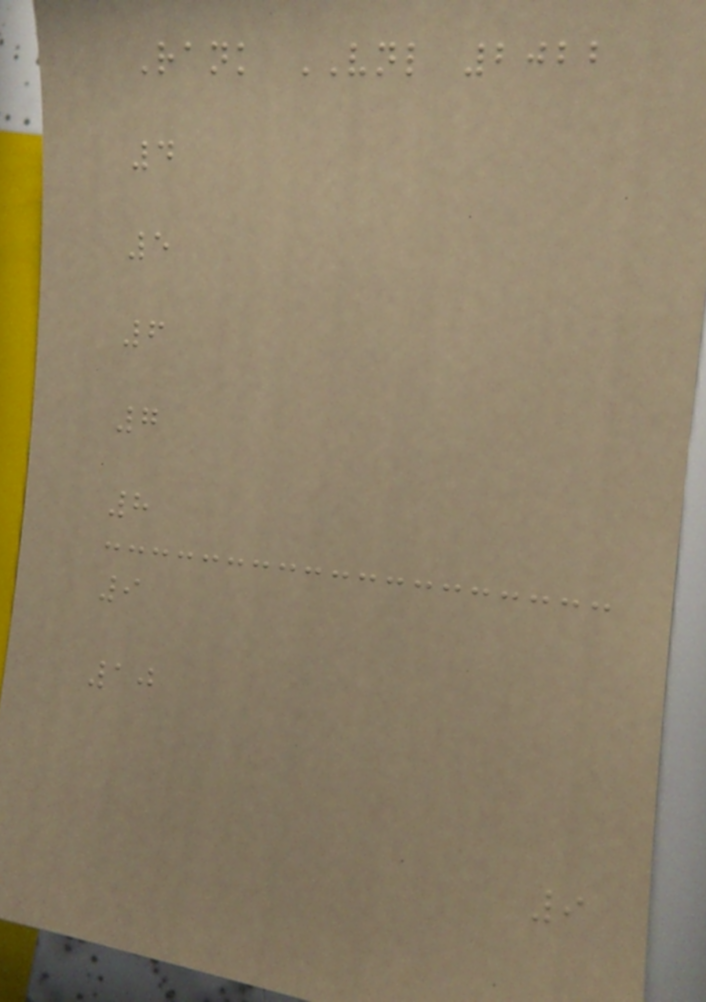Rank VNL 2022
4
5
6
7
8
9
10
9
